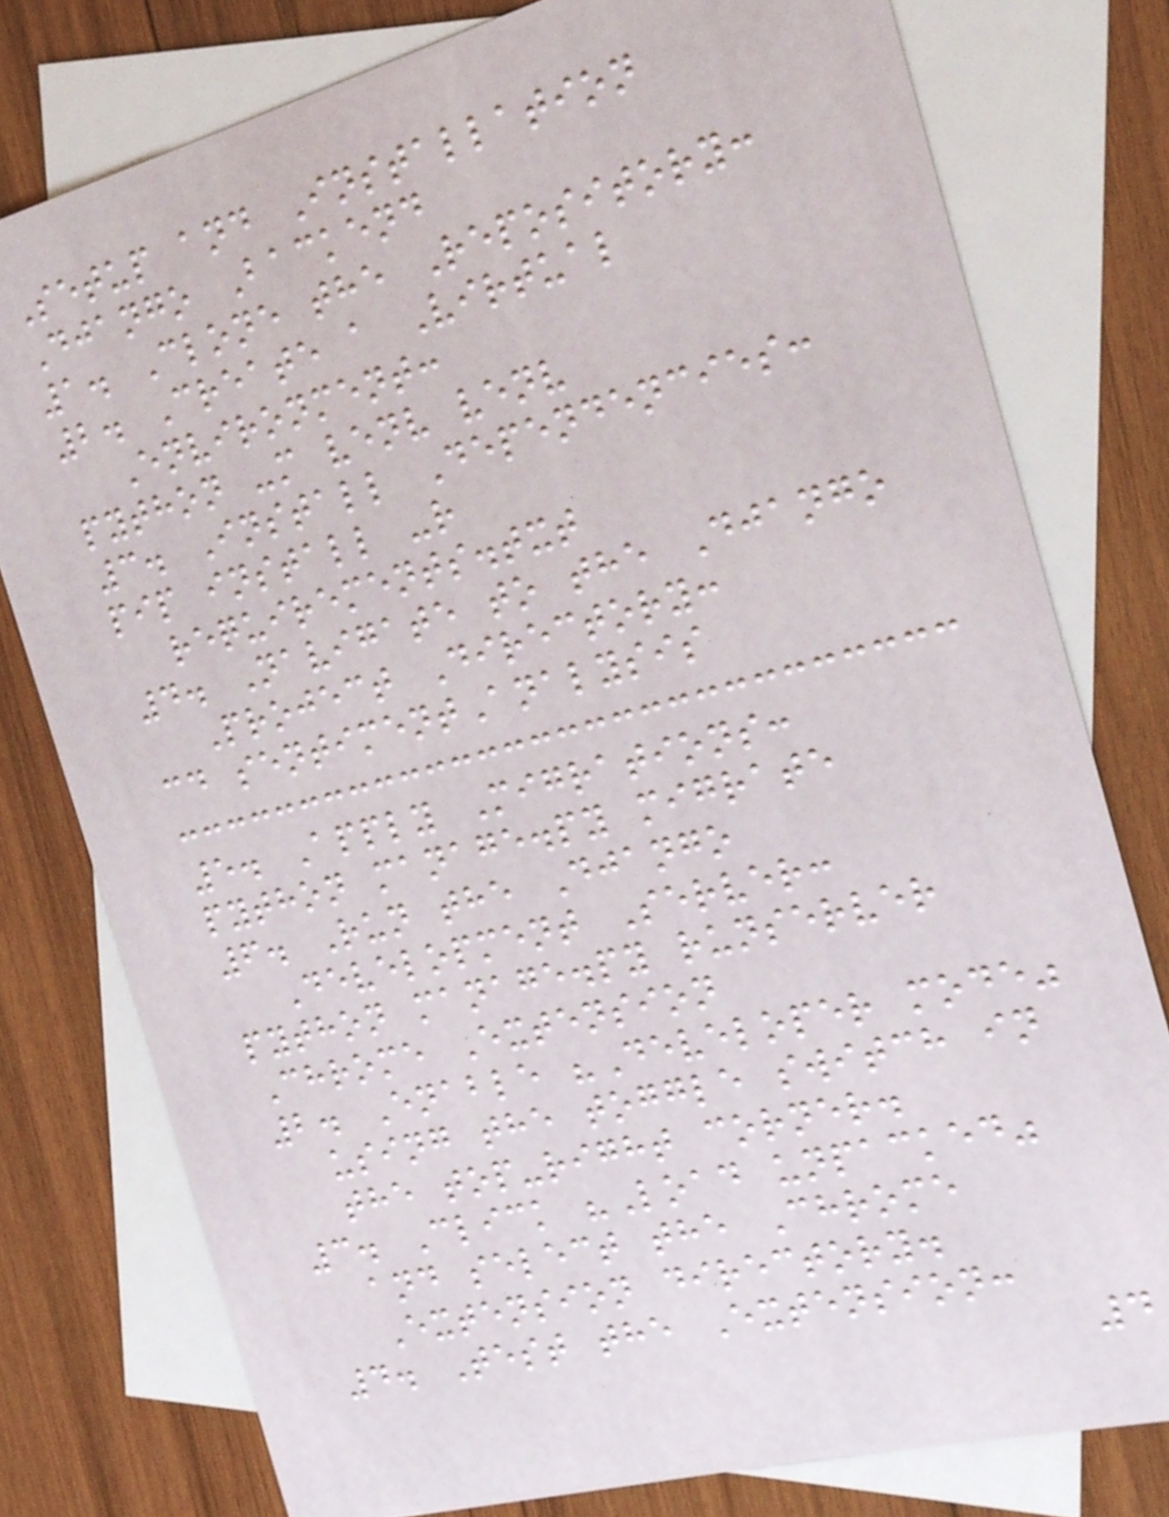Setup and Installation
Django Backend
1. Clone the Repository:
2. Create a Virtual
Environment:
python -m venv venv
3. Install Dependencies:
pip install -r
requirements.txt
4. Navigate to the Django
Project Directory:
cd sentimentAnalysis
5. Apply Migrations:
python manage.py migrate
6. Run the Django
Development Server:
python manage.py runserver
Chrome Extension
2. Enable "Developer mode"
using the toggle switch in
the top-right corner.
3. Click "Load unpacked"
and select the Chrome
Extension directory.
4. Test the Extension:
4
